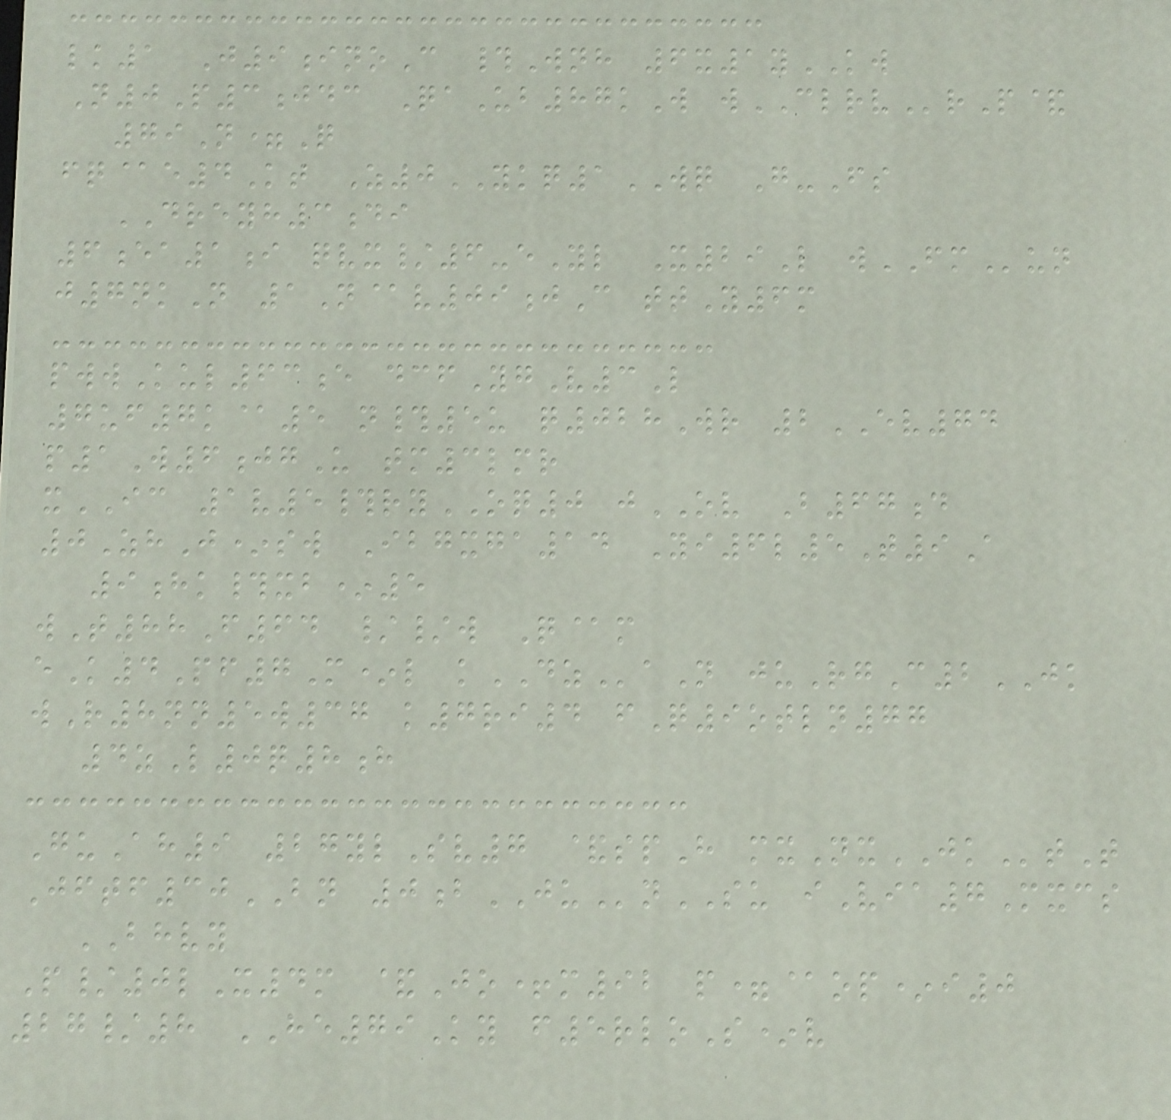lk1 J9inoC #Wnh 6x1yKW
N0P3jdc QaUb87kW wCLRVrP&
79N=Q
fq@e4Kt Z0YKQ1WQ G-Fs
DREYH3di
6ea1i qvx/6-eYl X29L wFMun
j7nkN 1N@v09jC ttY6m
pwwKul63e dcfYgV3L
7uf7k@5 n#5u q028Wr 2EV74
p1W6jgU tm3lmr
xIC 1v5#ryOQ0 jOV B67d
0ZhJ*sw Ibgxga14 Yi6l5T9A
9hk#xb*5
wT88F64 //w Q@m
eK4Pf7M*l kDZaN juRgC2JK
wR8nn5w37 k7ri4 fQ9otln77
4zL0q8h
GuAh9 27ylSv7 &spH mxNxJKtT
Jftf30BN 0bJUnSU iVia7Mxcs
BHVY
P/0lX4m &Jo+m92 p=@op*i0
27/8 HE79Ky f5rloS*v
